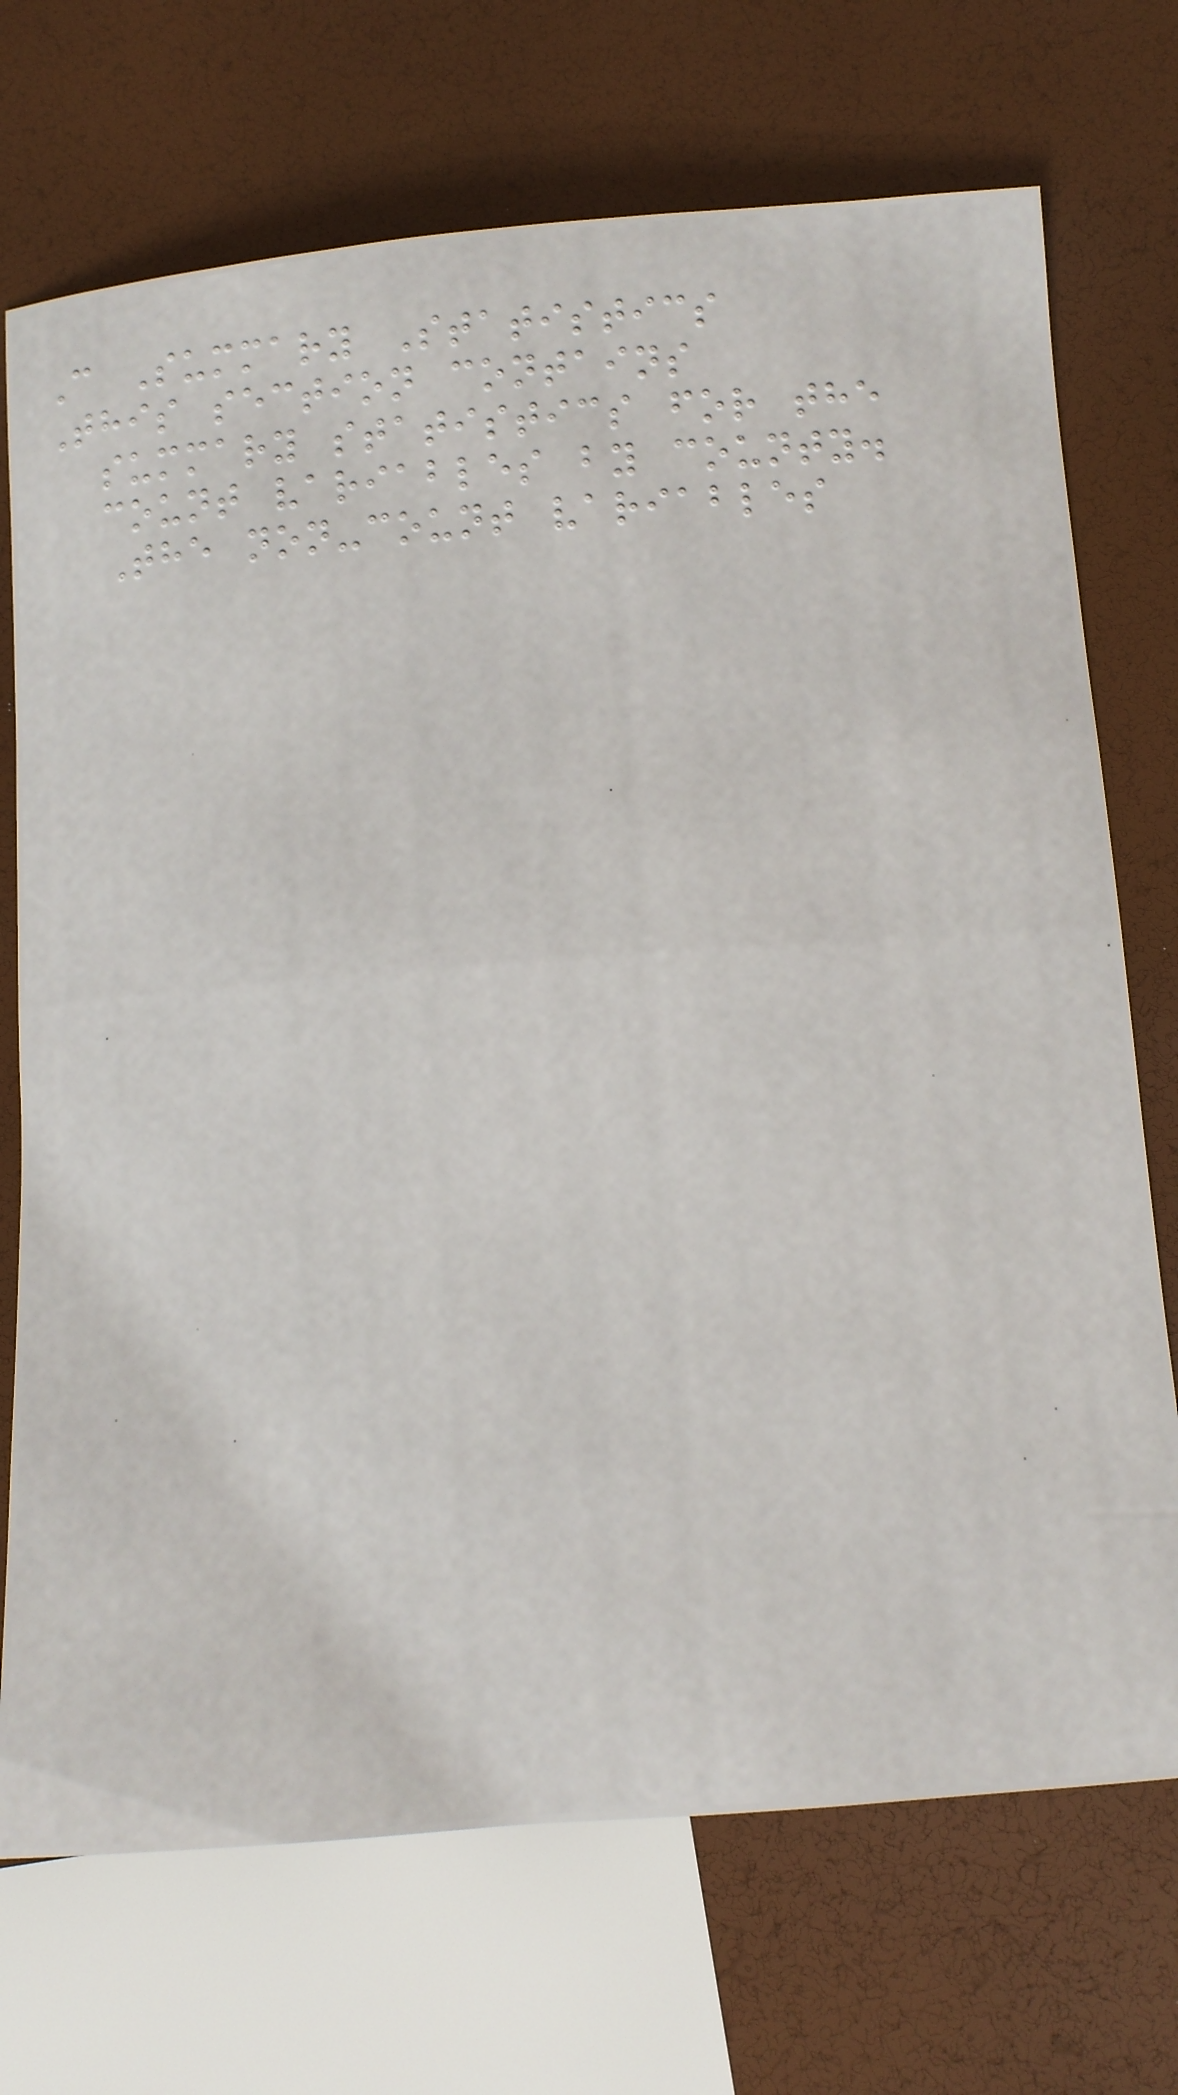C Summary Statistics
This section contains
summary statistics for the
count variables by county.
The non-count variables
